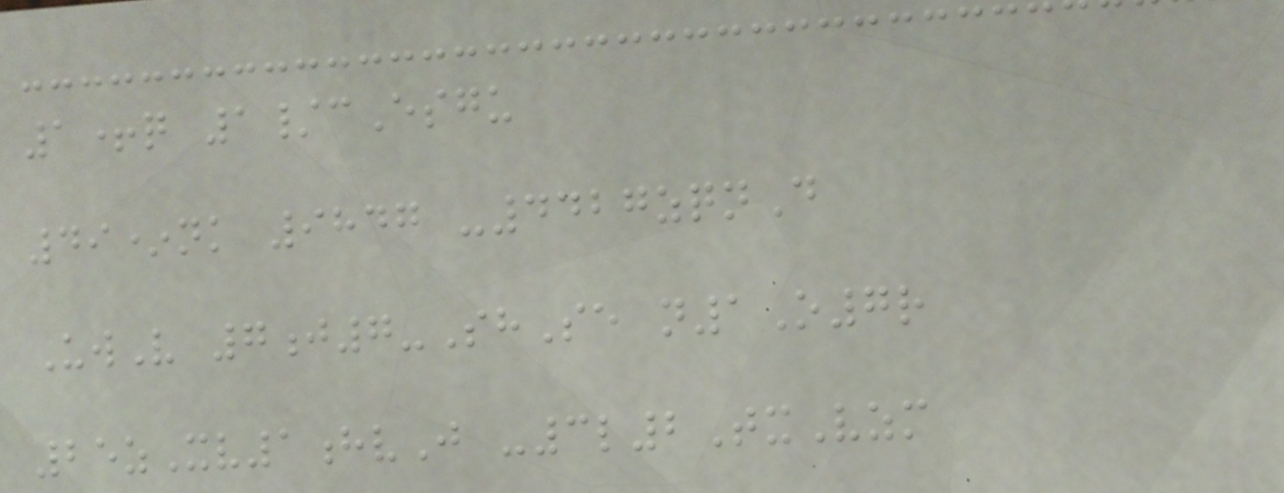1+q 1/cEsgu
49*nk 9847 -4427zqnD
UwV 7j7-ShSe n1O7r
25zXv1hvJ -3l2TxVzm
